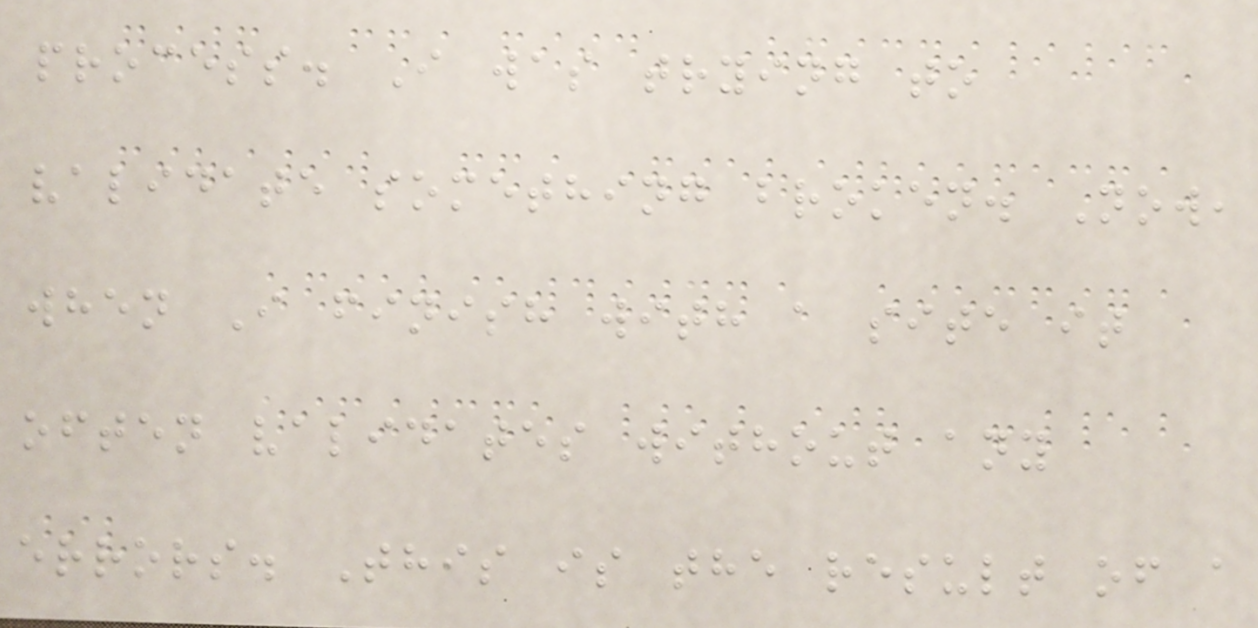process. I was trying to
validate something broken. Now,
when I finish with a site it
often validates without any
errors. This is the result of a
